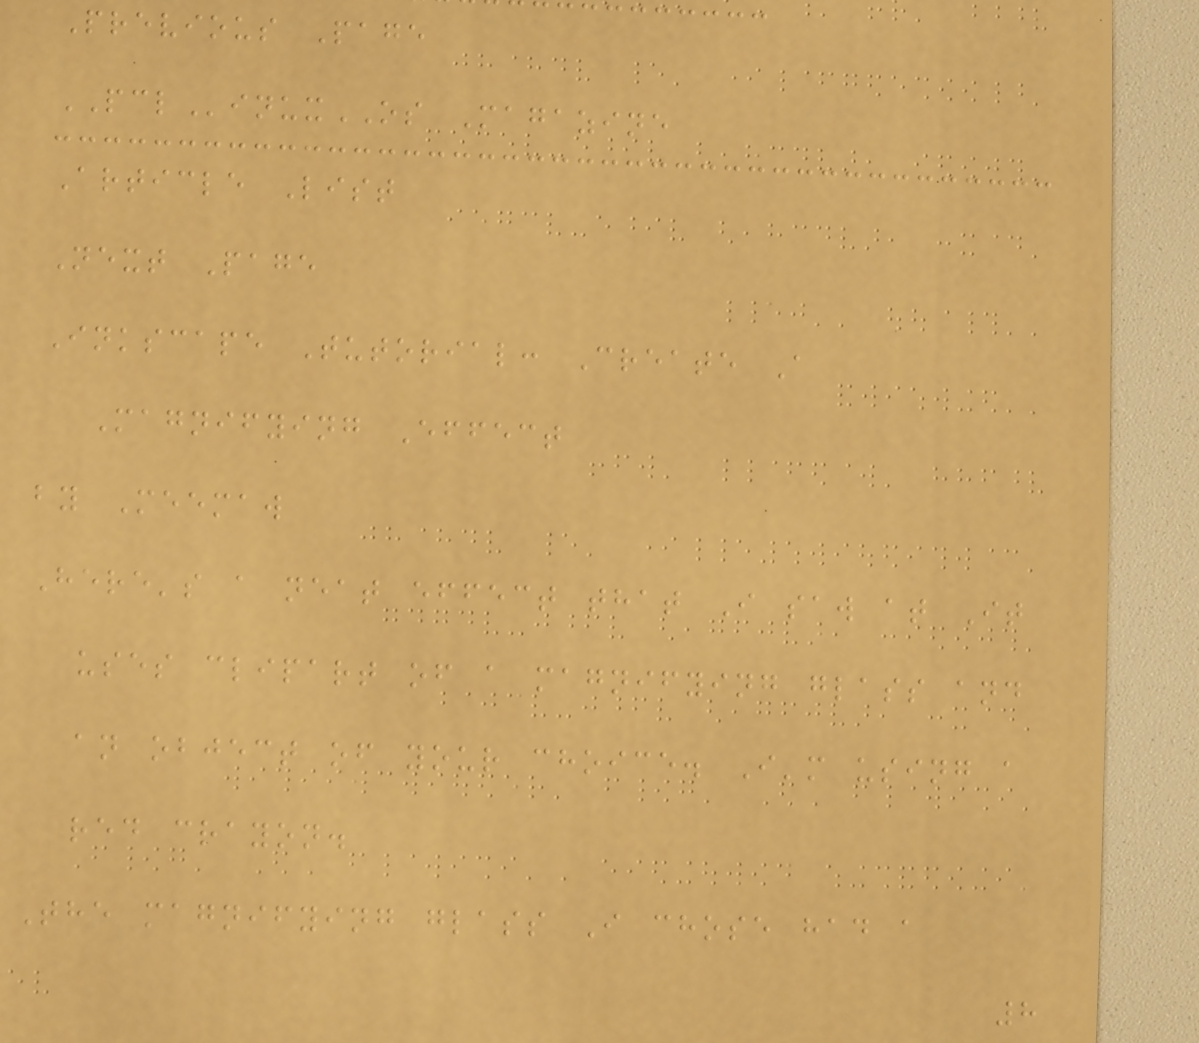Previous Page
PCLinuxOS Magazine
Article List
Next Page
Inkscape Tutorial: Create A
Magnifying Effect
by Meemaw
Here's a neat effect that I saw at It
uses clipart of a magnifying glass and
an object of your choice. I'm using a
red crayon.
The magnifying glass I chose had a
8
